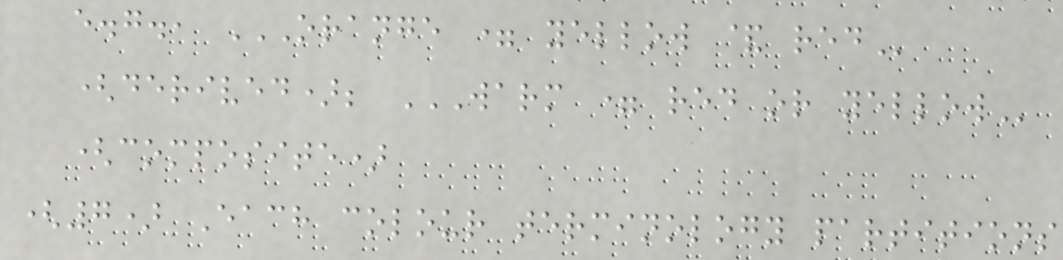e.g., ORANGE = YELLOW & RED
(derived); WARM = RED OR YELLOW
(composite)
(7) Each colour terminology partitions
